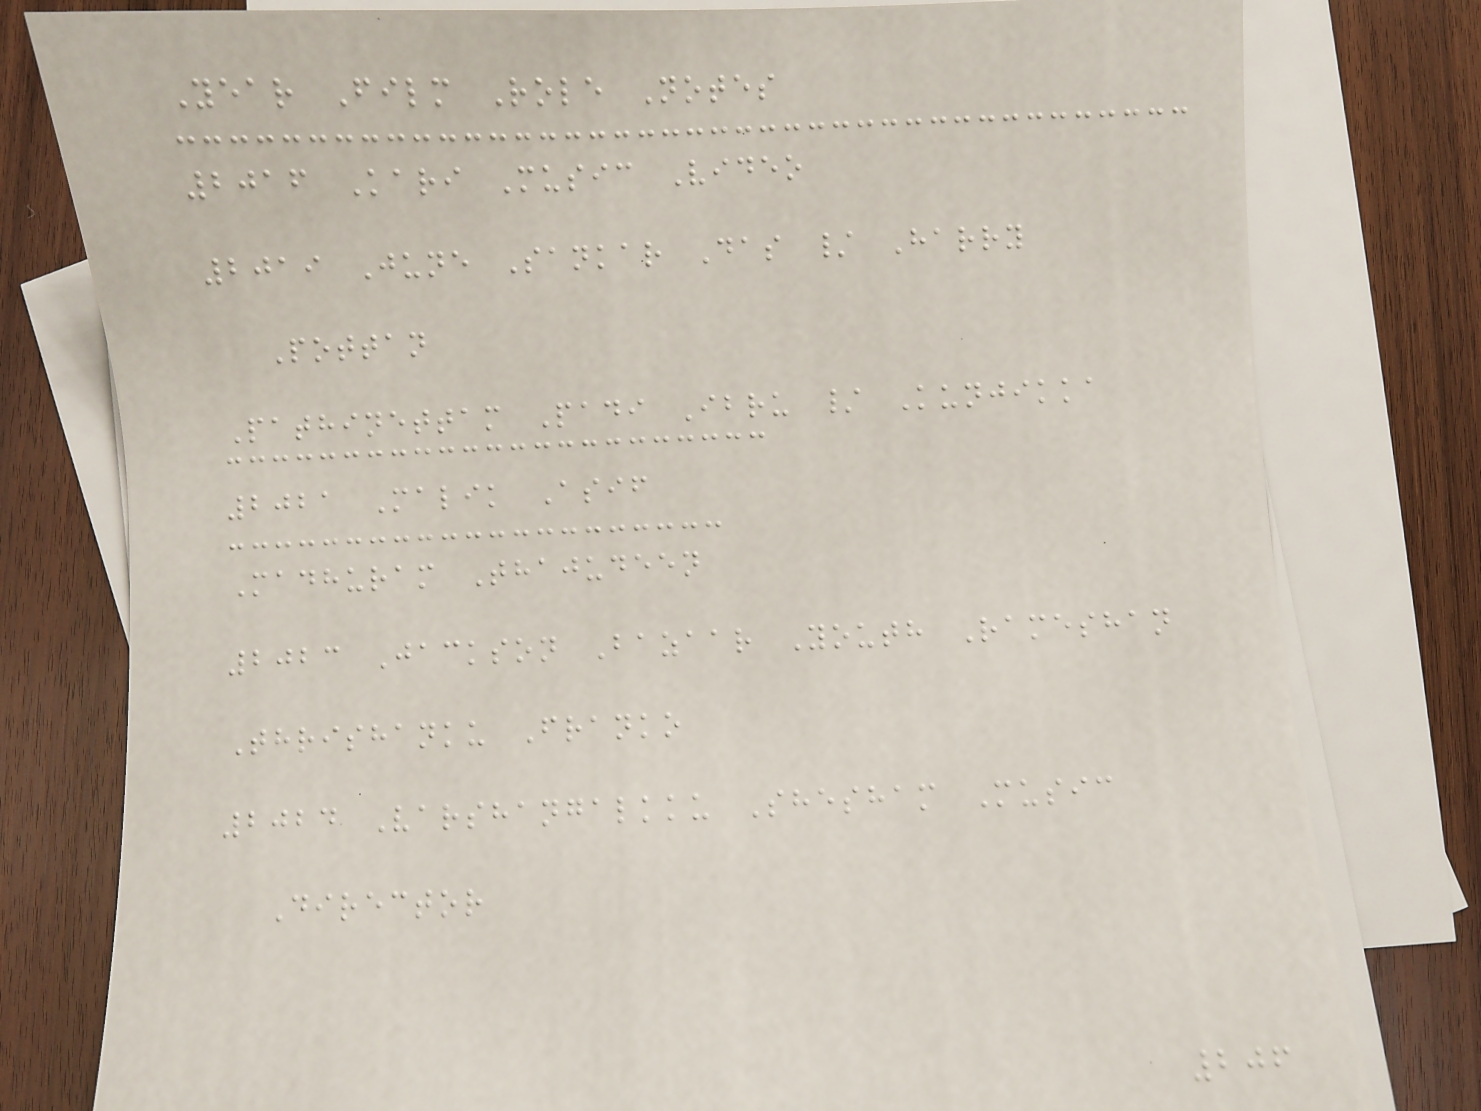Year Film Role Notes
2016 Kari Music Video
2019 June Sankar Das / Harry
Pottan
Pathinettam Padi Ibru / Kunjikka
2021 Malik Asif
Madhuram Thajudeen
2023 Jackson Bazaar Youth Rameshan
Thrishanku Franko
2024 Varshangalkku Shesham Music
Director
206
